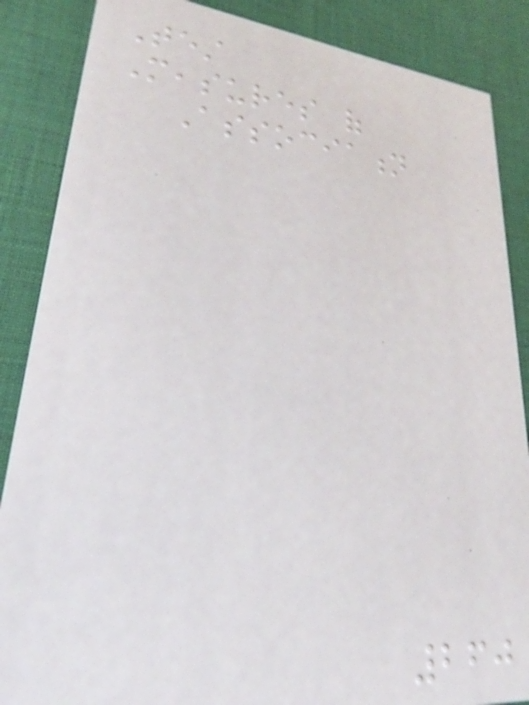Test
Measures of
Association
260
